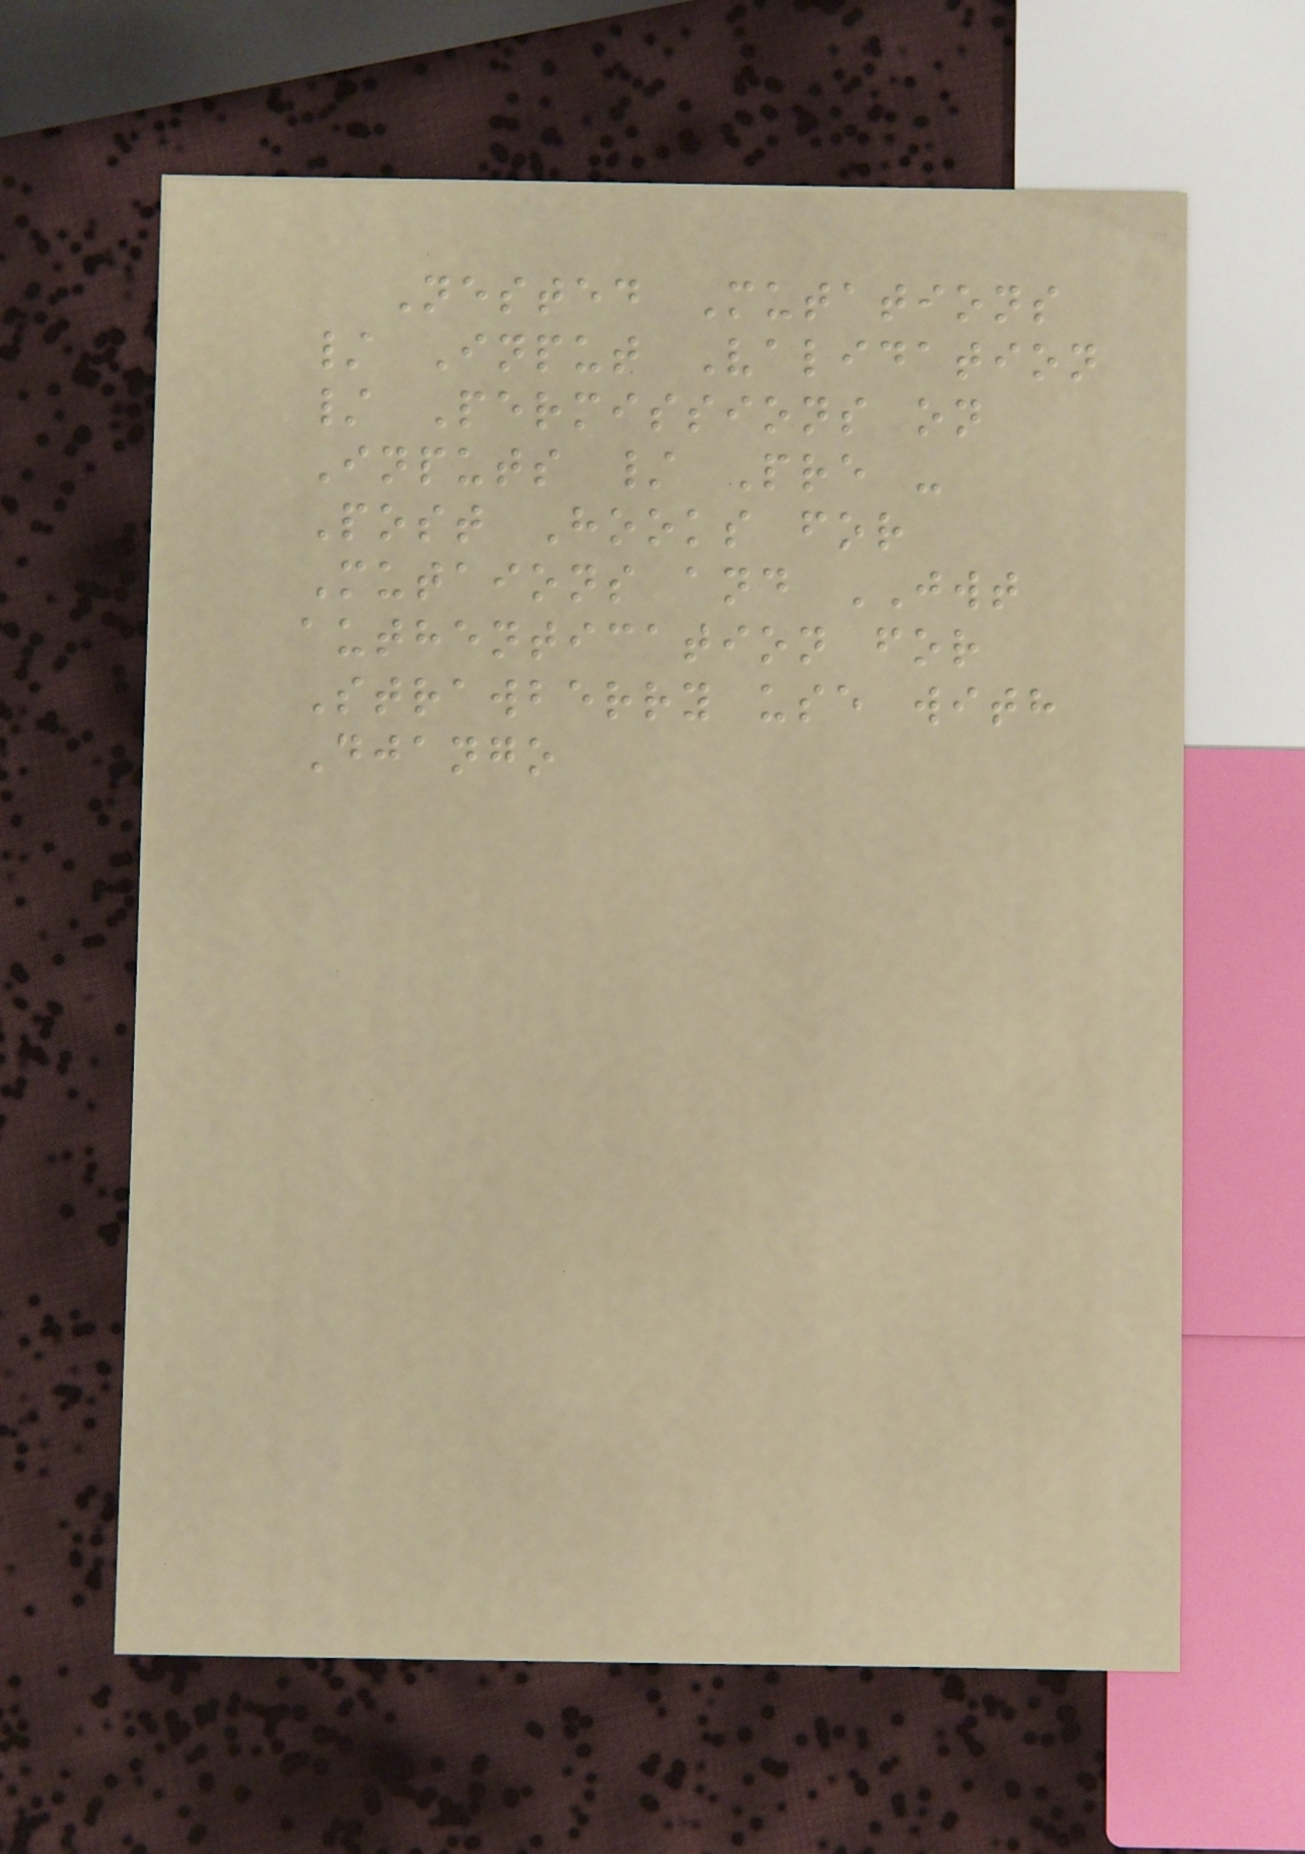Nested Mutations
/ Input Validation
/ Permissions on
Inputs / Pre -
Post Hooks for
Mutaions and JWT
authentication for
Strawberry use with
Django
